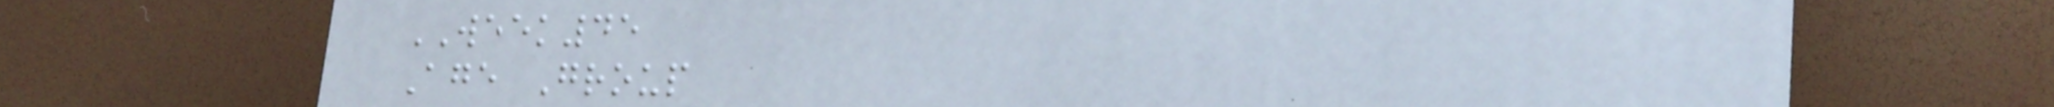WEEK45
Age Group
